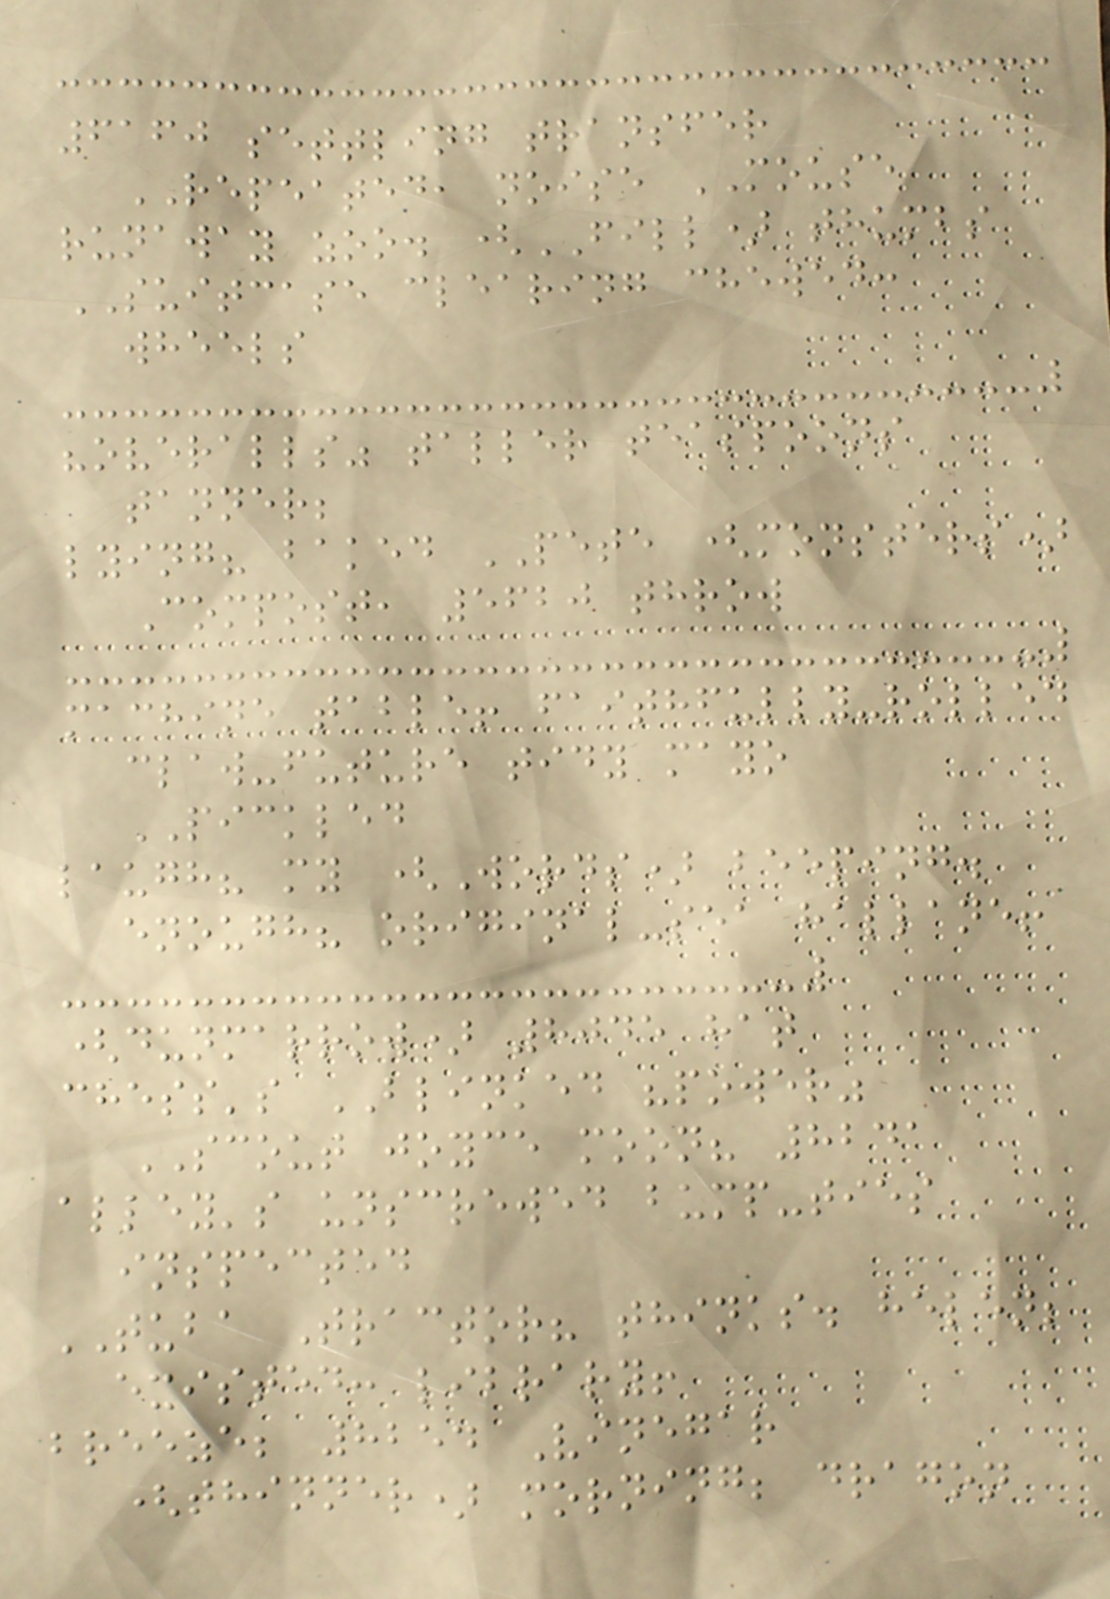6160 settling transfer
REPEATED, noise MOUSE
runaway zoo. (FILL) thumbs
SUITCASE clearing chewed:
wheels
"overalls" taller teaspoons
tanner;
lying? baked PETE (monsters)
Compost, 5620 throw
machine table! faithfully-rolled
claw-future tidy mayo
PICKLED
laugh? my (Words) beeping.
enough? original-sea hallane!
(dunmarrow) 8045 hat
chess's BLINKED "power"
SCOUT joyce moon? 8241
alley's unscrewed bump-ties
inspected
TUBA Tractor? thinks. helen;
existed: library!
breeze; 8254 Vinegar
(thinner) morning; dragon
